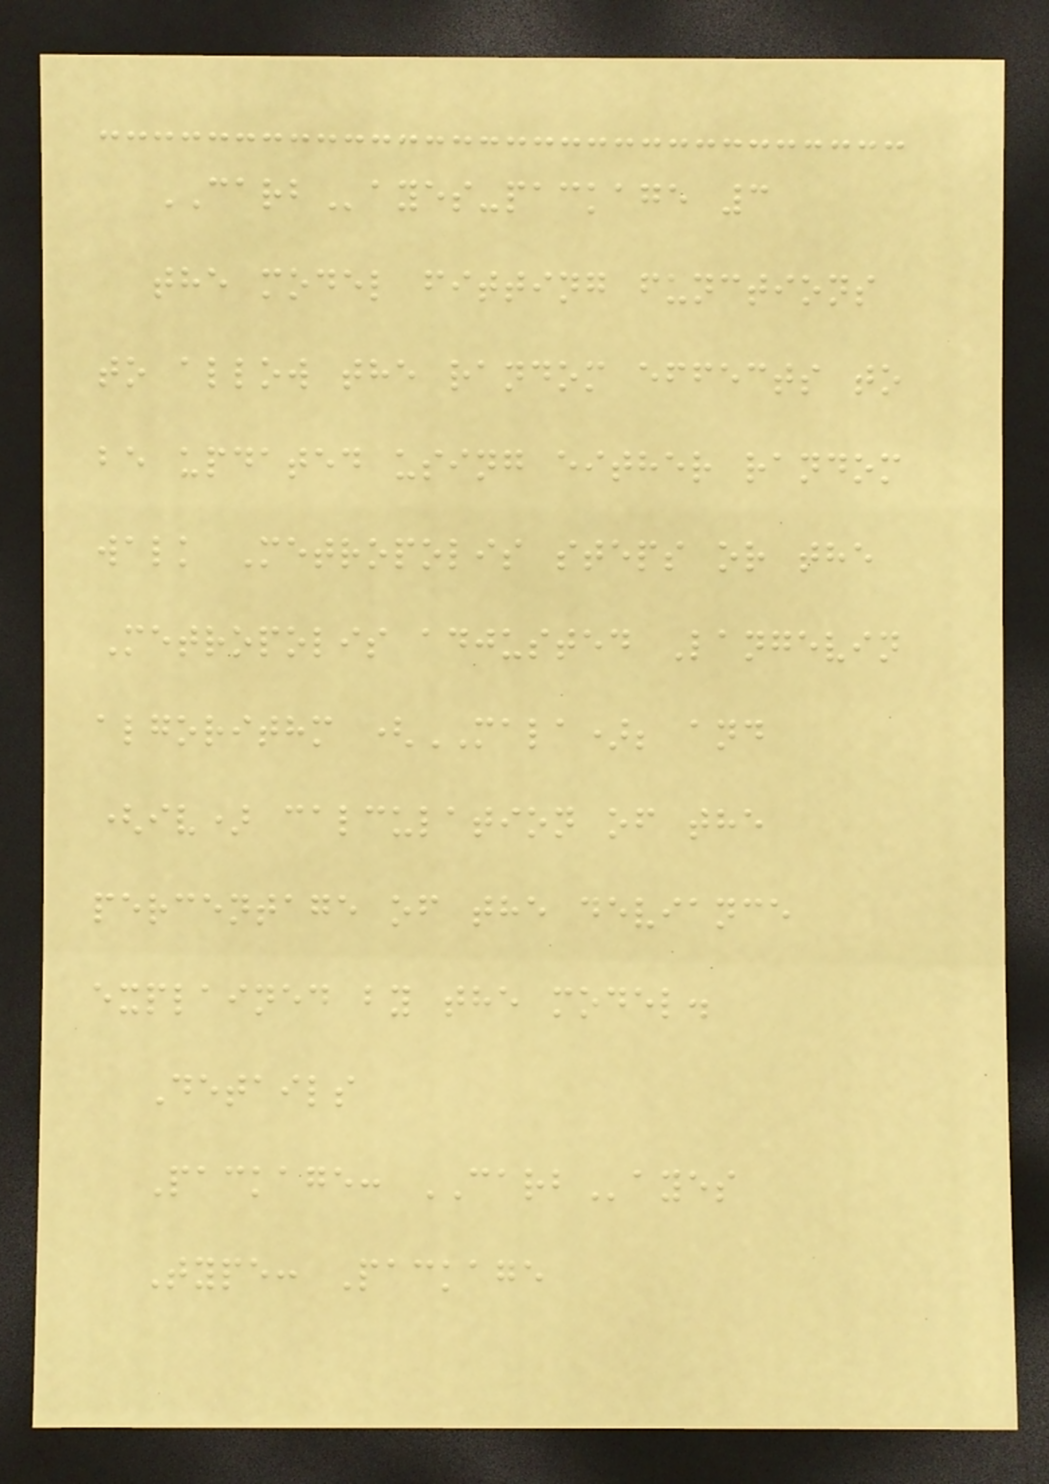CARBayes-package 3
the model fitting functions
to allow the random effects to
be updated using either random
walk Metropolis steps or the
Metropolis adjusted Langevin
algorithm (MALA); and
(iv) calculation of the
percentage of the deviance
explained by the model.
Details
Package: CARBayes
Type: Package
